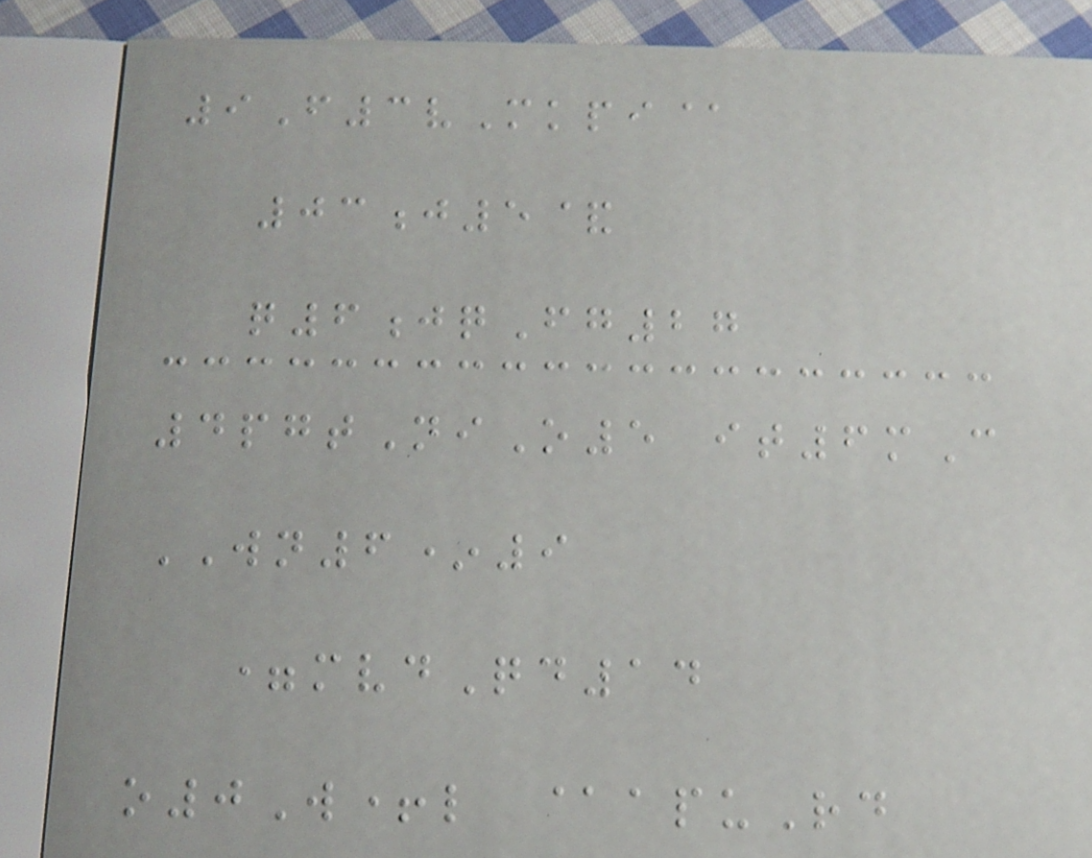9F3vMkpi@
03j5&
q6jqFg27
4pgtNiO5 it6mC
WN6*9
=mvdQd14
o0W+l @apuRd
